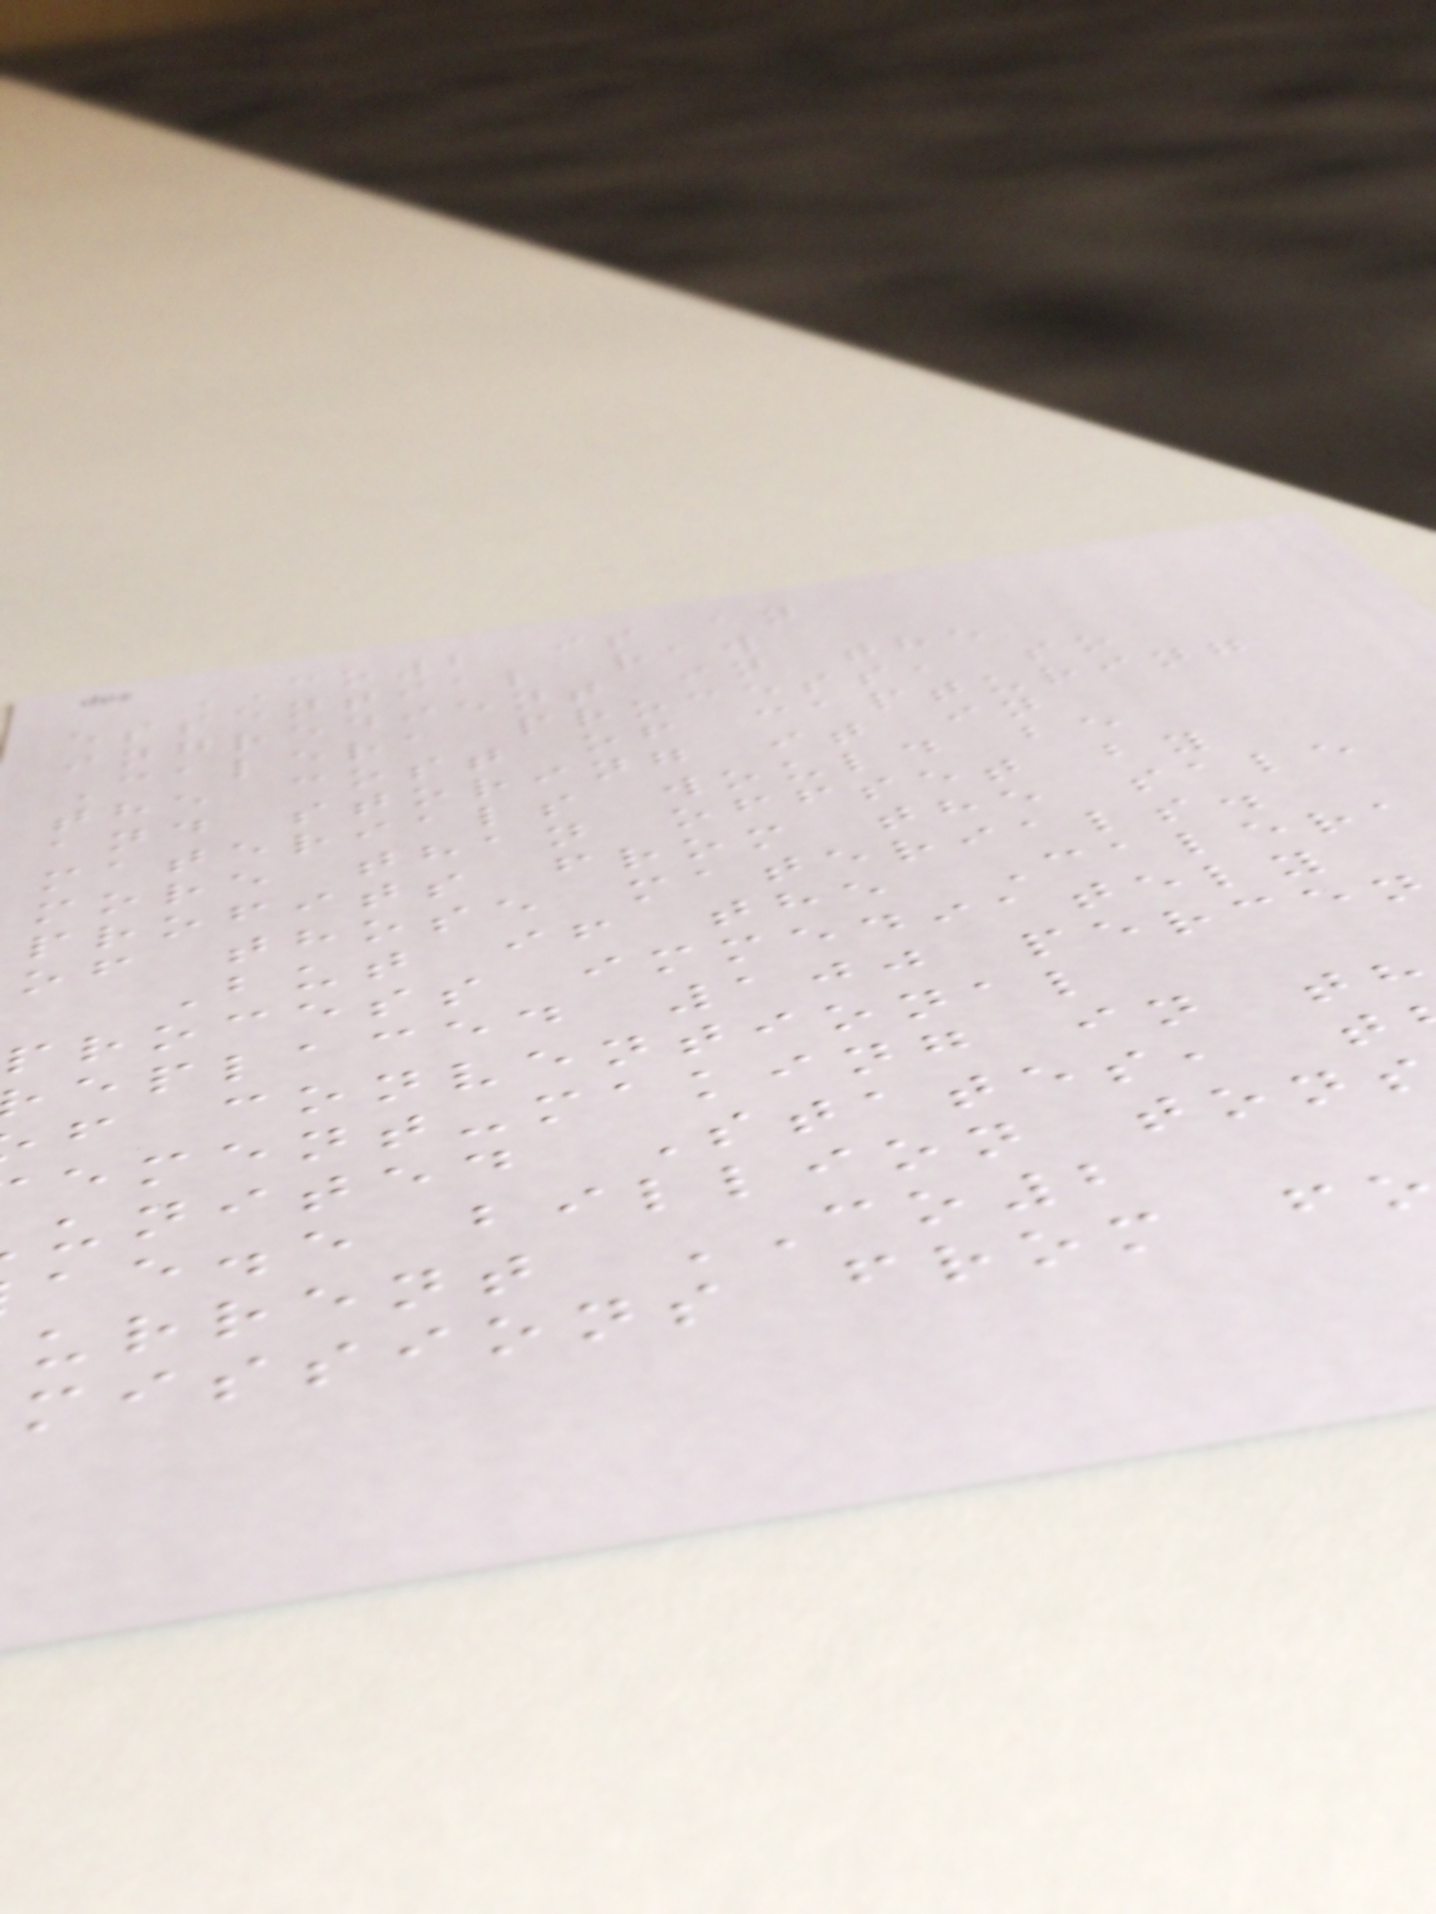CO2 is an
essential raw
ingredient in the
Calera process, so
the cost of capturing
and storing it in
materials would be
more than offset by
profits from the sale
of those materials.
But if the Calera
process immediately
eplaced 100 percen
f conventional
ement-making in th
united States, t
ae.e billion tons
urrent CO2
missions from f
